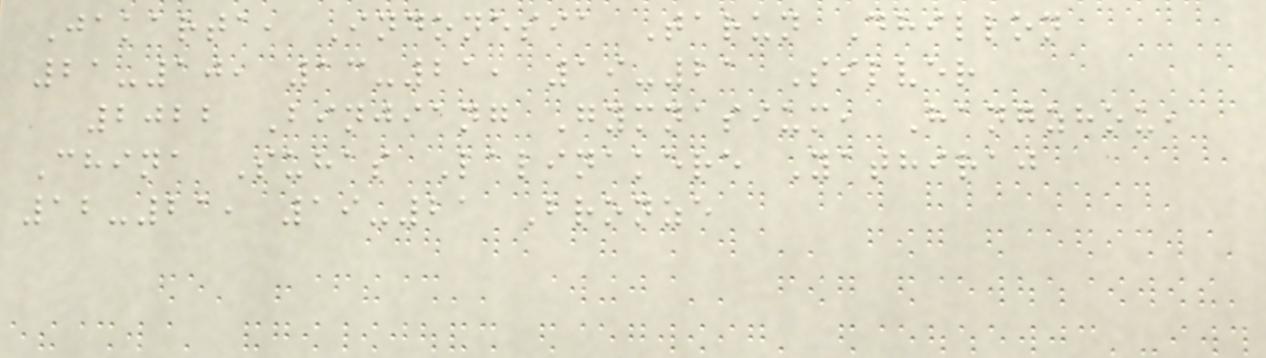Jakarta, Indonesia Tarun Dhillon
21-10, 13-21, 19-21 Silver
2022 Binjiang Gymnasium, Hangzhou,
China Suhas Lalinakere Yathiraj
12-21, 19-21 Bronze
